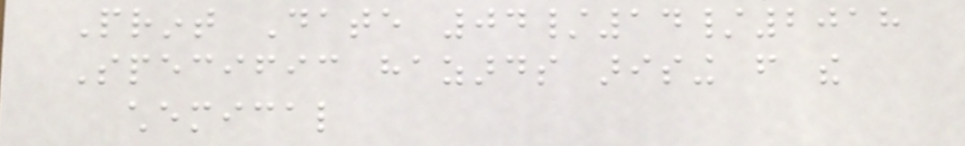Print Date 04/14/2018
Specific hazards arising from the
chemical
